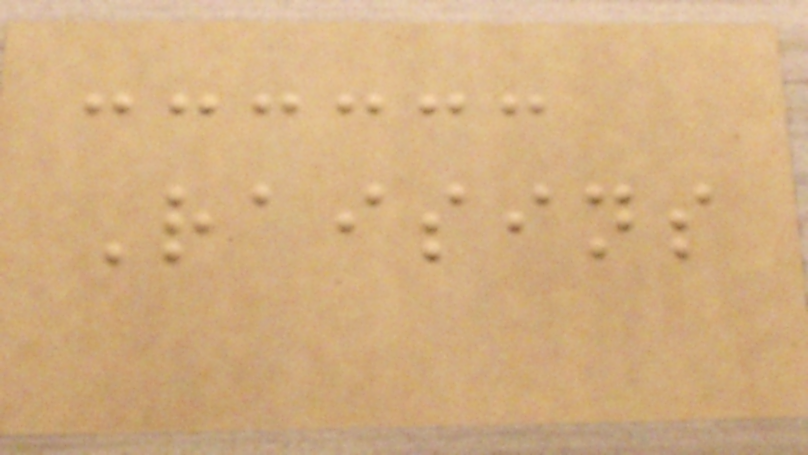Raisins
